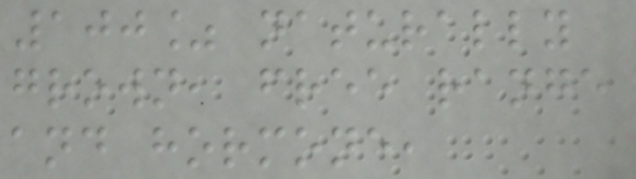100% naturally
grown, free range
and hormone,
